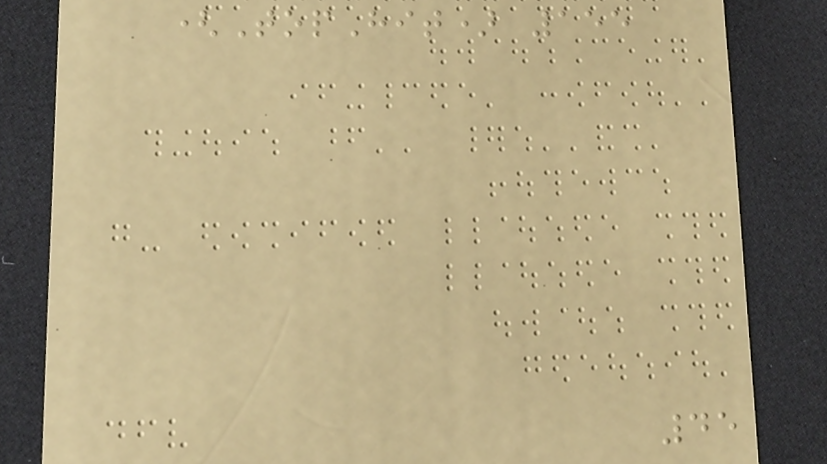(TopHit) 155
45
